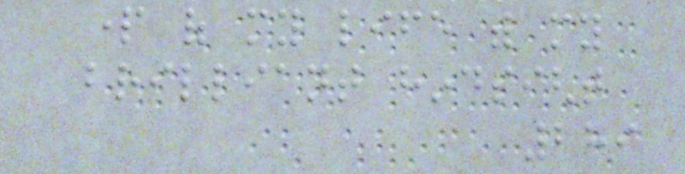part of my life with my
brilliant hindsight
289
